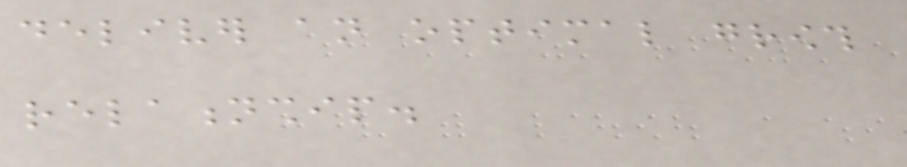deliver an optimal growth
relationship.
